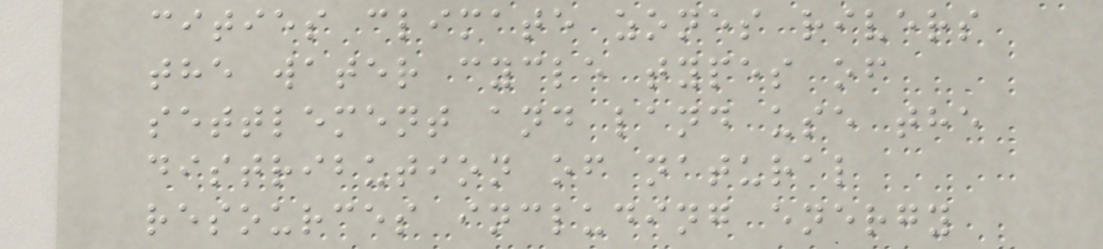cities climate zones rivers
the water cycle types of
settlement and land use the
distribution of natural
resources including energy
